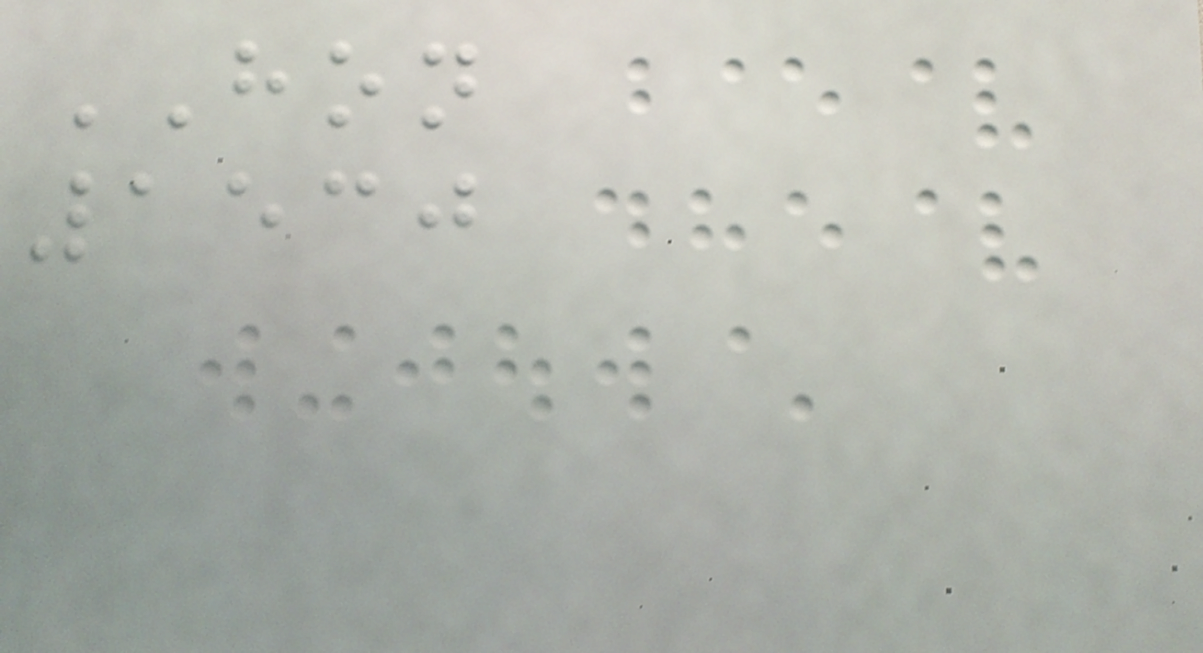HON
1530
